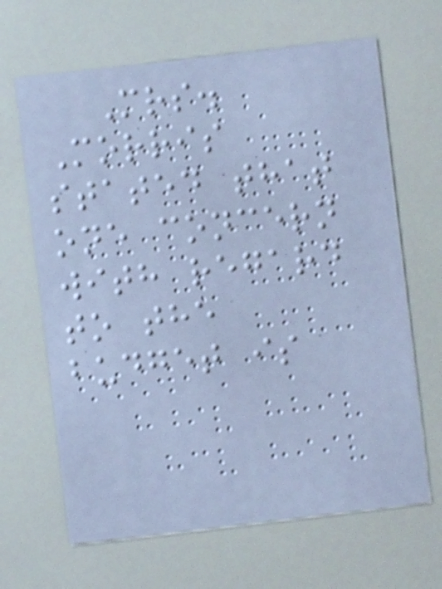Mrs.
Morris
stated that
one concern
with regard
to the
budget is
